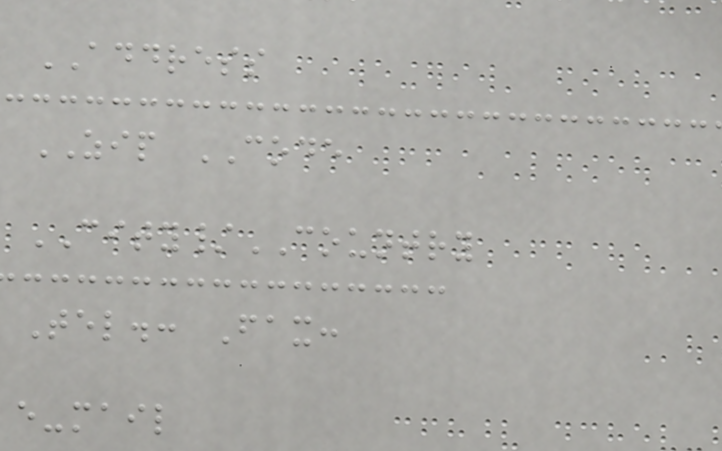ADDRESS
ZIP CODE
CITY/COUNTRY
Tel.: Fax:
e-mail
